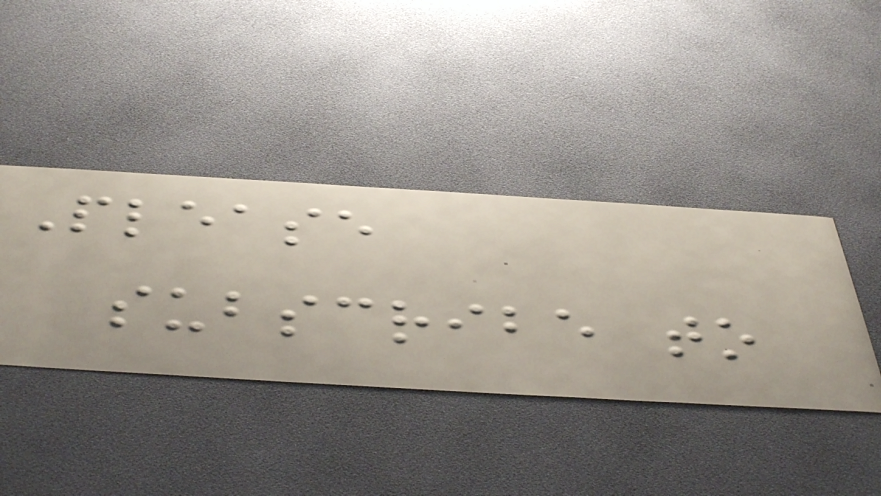Please
subscribe to
